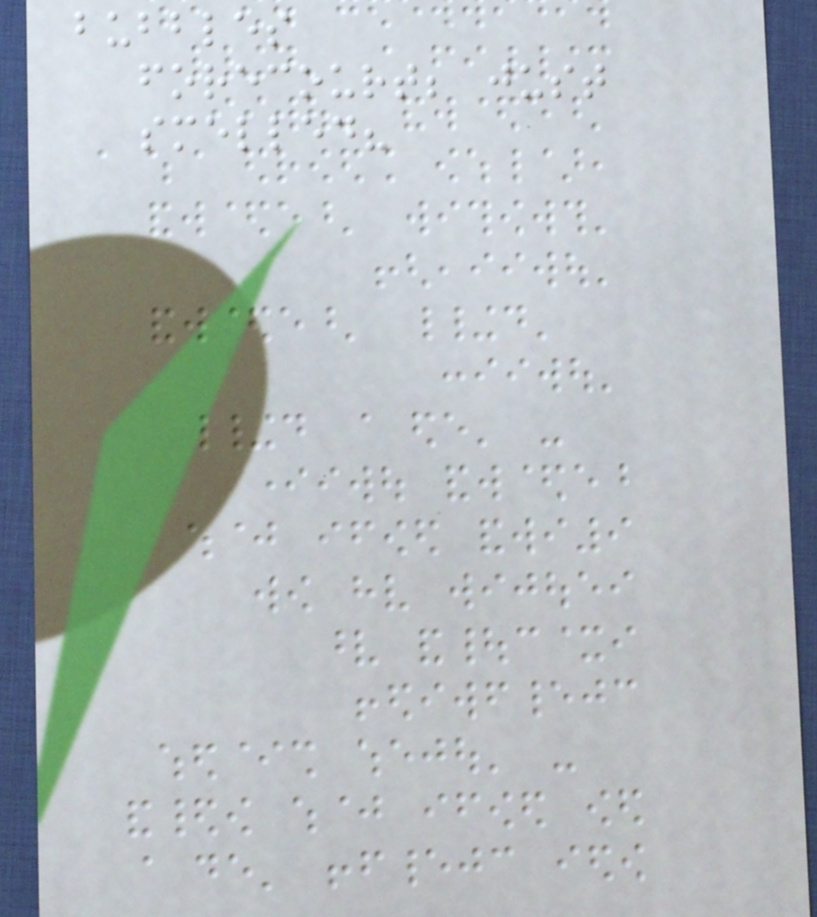bubbles
forecourt; just
smelled?
